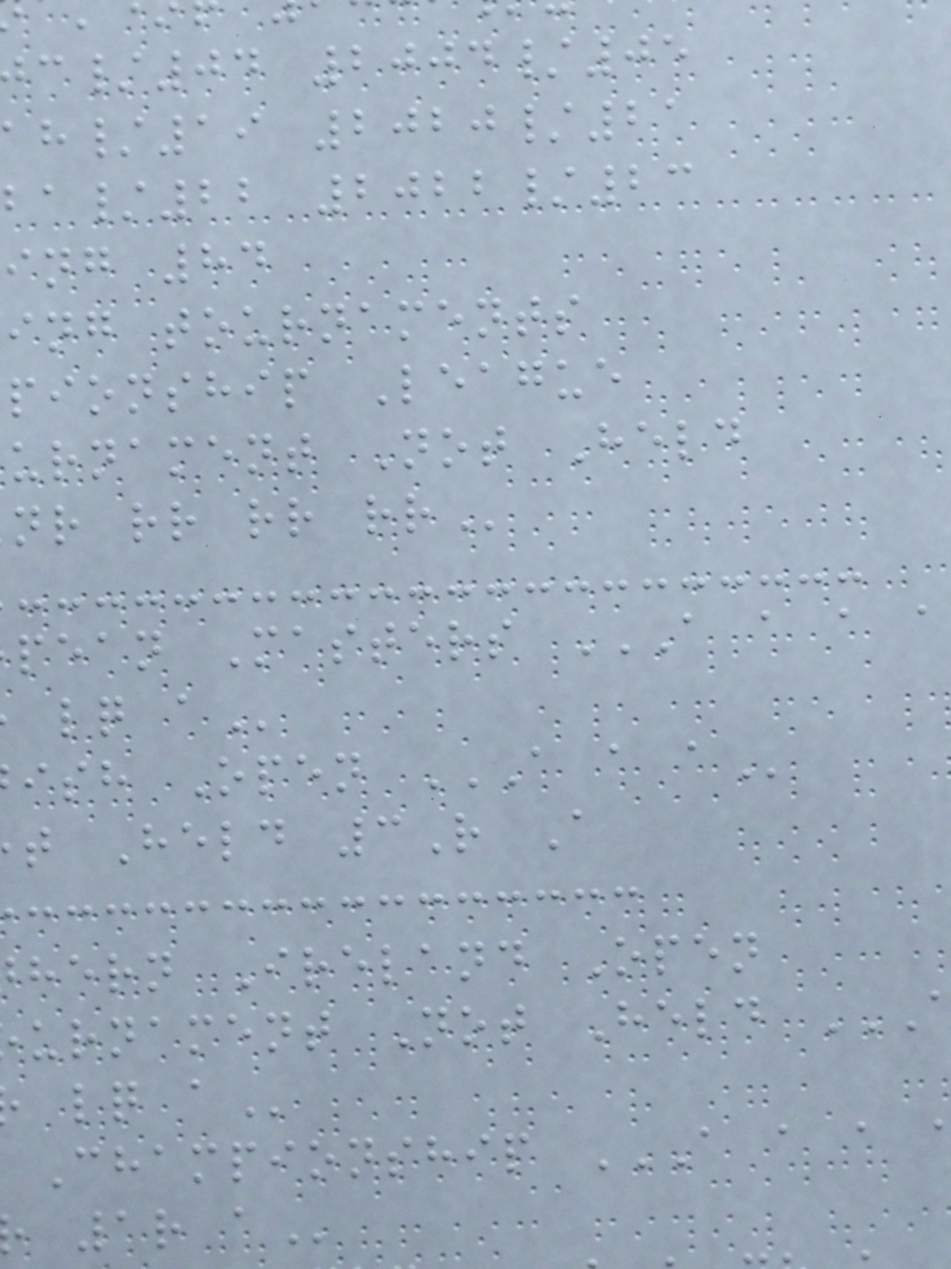/04 2004/05
/19 2020/21
/22 2022/23
ing 84
ing tournaments
pionship League
urnament Not Held
nr rr rr
ish Open A A A
t Held 3R A
hern Ireland Open
urnament Not Held
